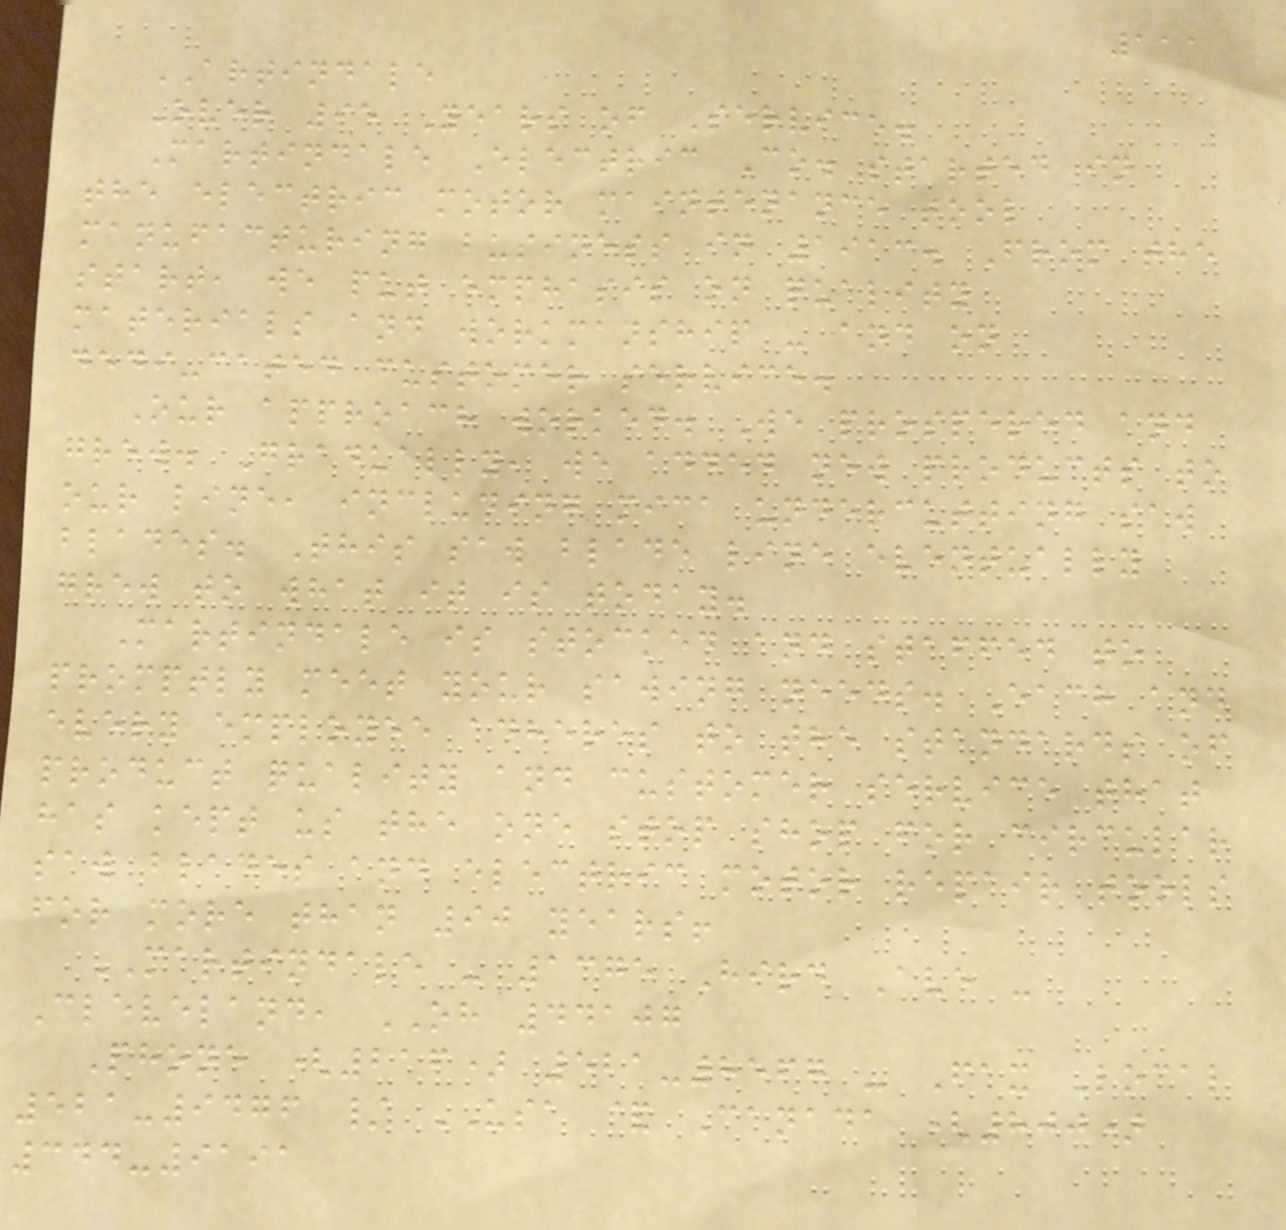111
ARTINDALE
Over 95 Years of Service.
Martindale Electric Co. started in
the electric motor maintenance tool
manufacturing business in 1913. From the
start, we put emphasis on quality
materials and workmanship - and on
dedi-cated customer service.
Our approach worked. We prospered and
grew. Gradually, we added new products to
our line, including mica undercutting saw
blades. This saw blade line eventually
grew to what it is today.
Martindale is stocked and staffed to
promptly meet your sawing needs. Each and
every employee adheres to the standards of
product quality and customer service that
has kept us the one stop shop for circular
saw blades and electric motor repair tools
for more than 90 years!
MARTINDALE - 1375 Hird Ave -
Cleveland, OH 44107
Phone (216) 521-8567 - Fax Local
521-9476 / USA & Canada (800)
344-9191
